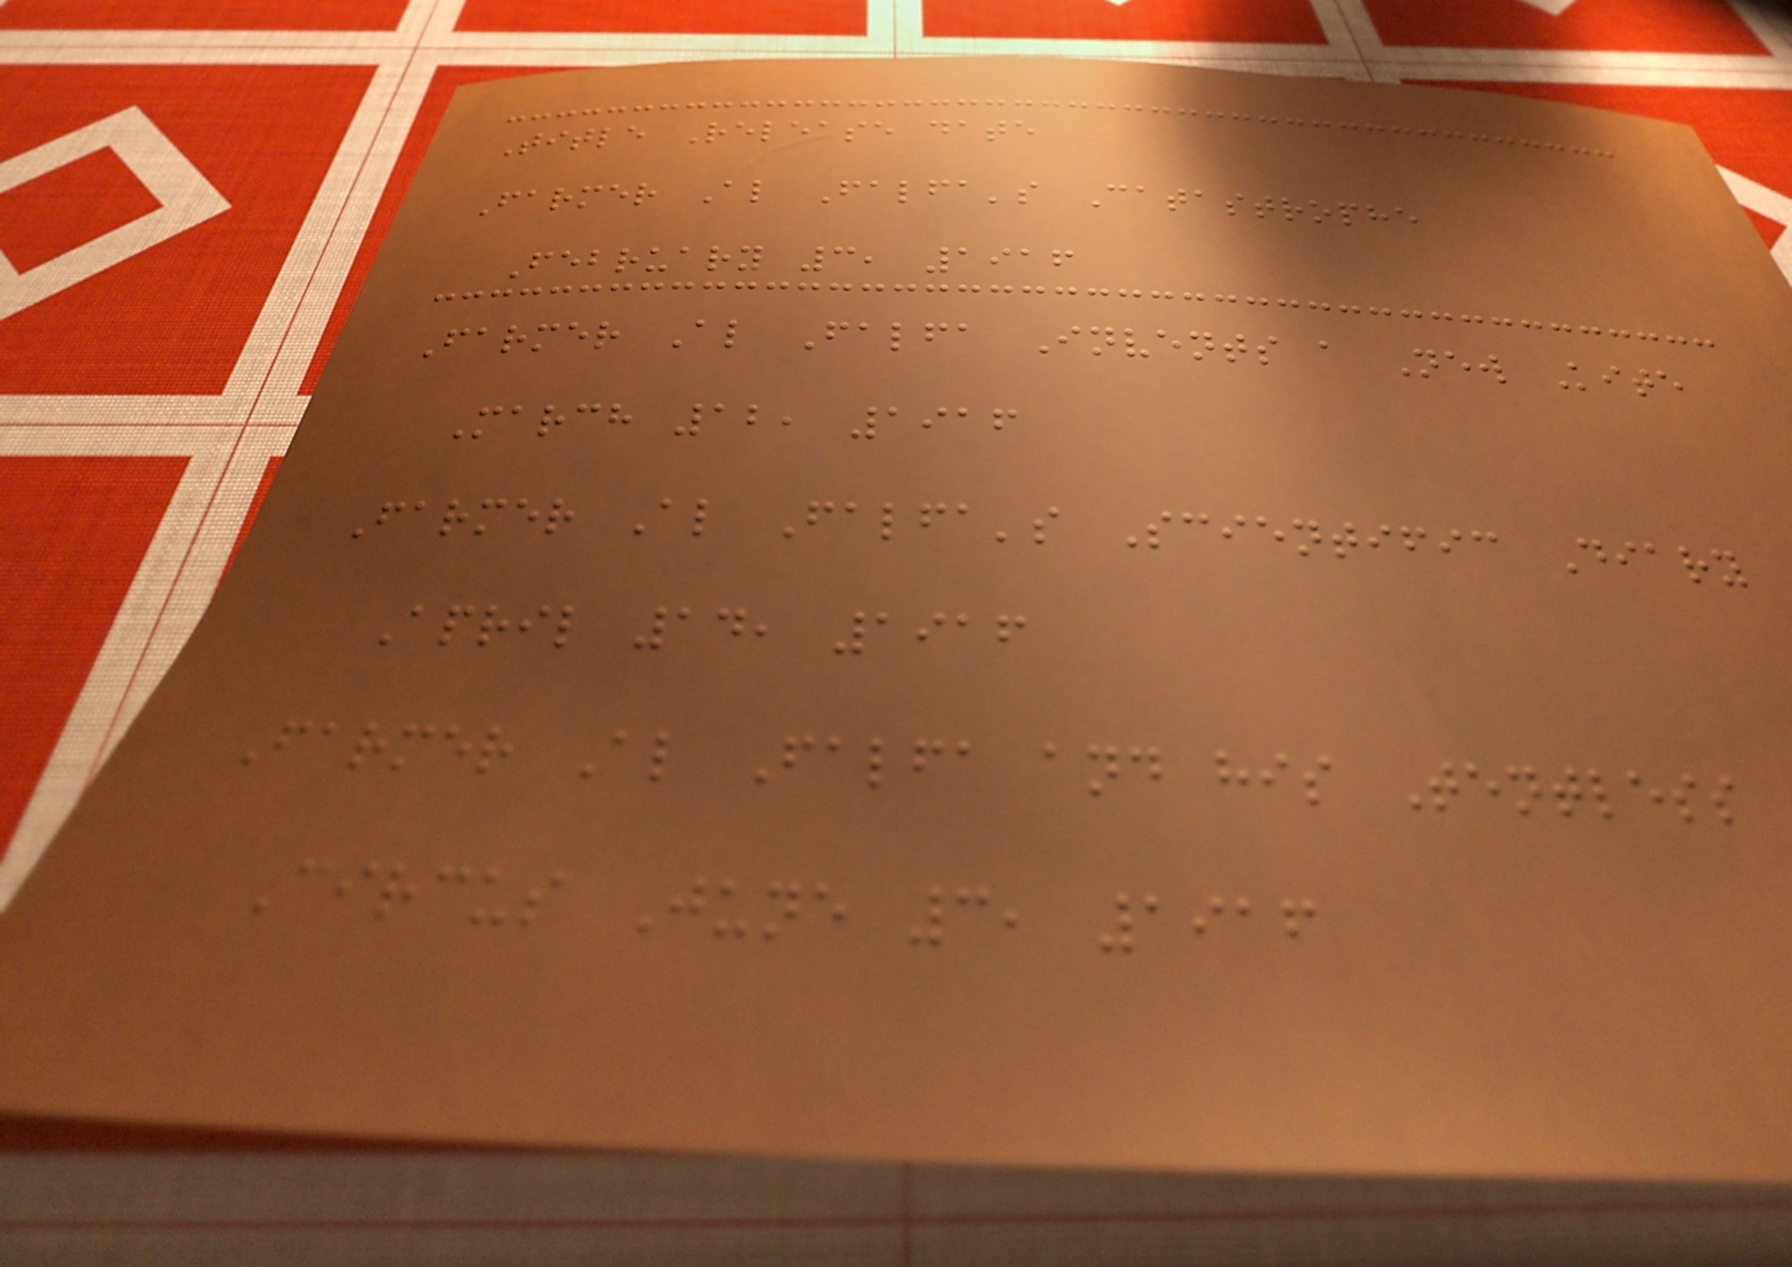Title Release date
Farmer Al Falfa's Catastrophe
February 3, 1916
Farmer Al Falfa Invents a New Kite
March 12, 1916
Farmer Al Falfa's Scientific Diary
April 14, 1916
Farmer Al Falfa and his Tentless
Circus June 3, 1916
